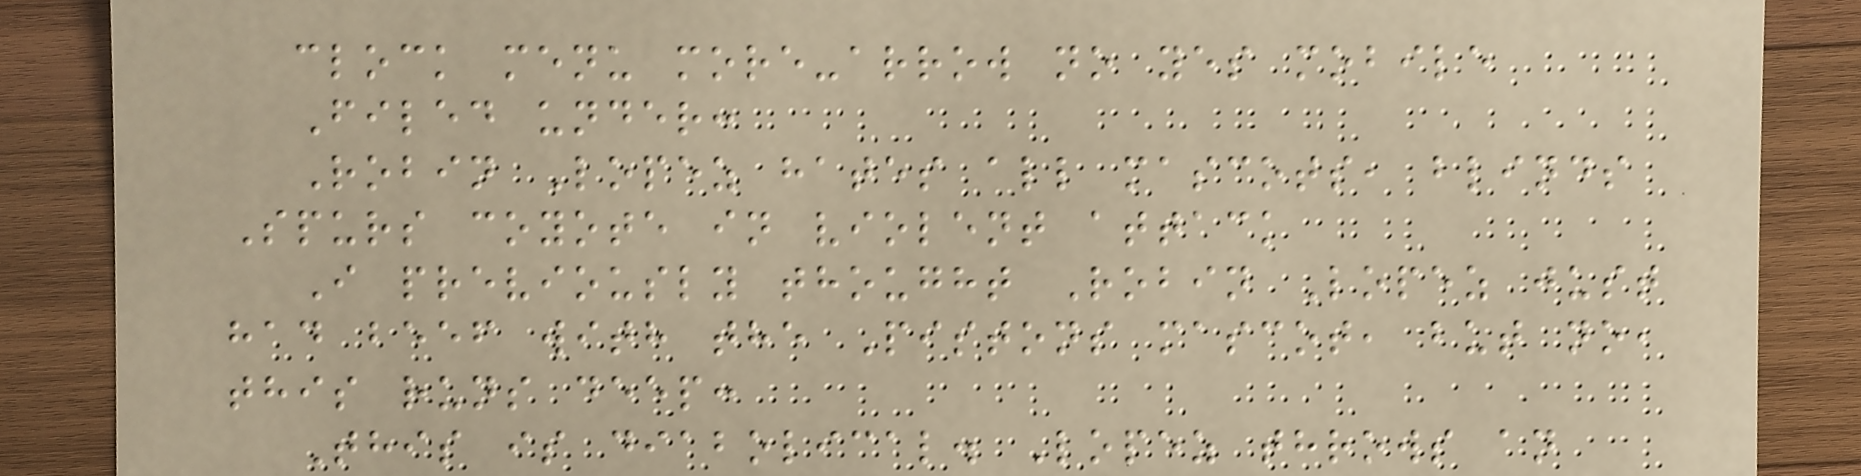clock menu more-arrow no yes mobile
Filed under:
Robin Lopez hates all mascots, blinds
Spurs coyote in violent attack
I previously thought Robin Lopez just
had beef with the Pistons mascot, but no,
this runs deep:
This is diabolical. Lopez throws an
